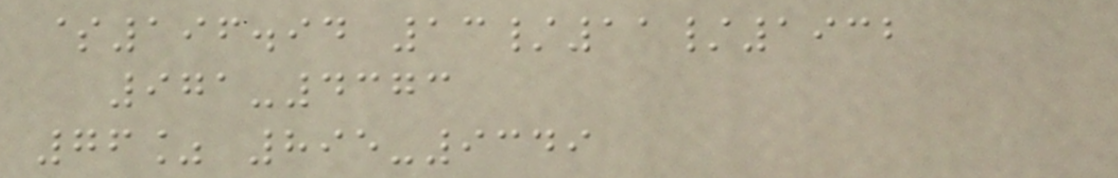$196.94 13/11/1932
971-4373
76% 895-9349
